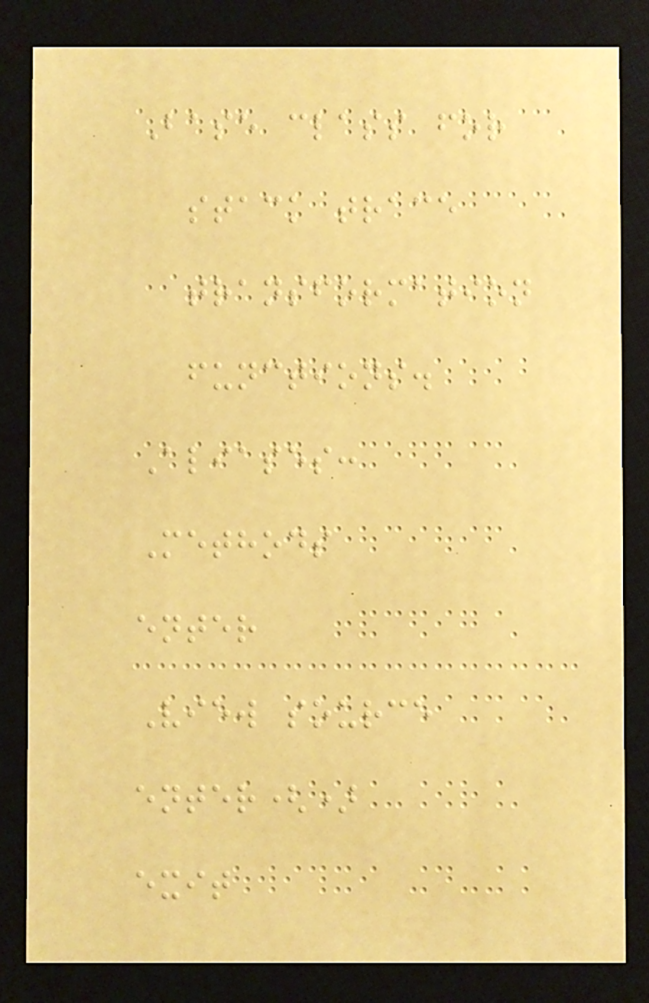Base class for
stack trace
transformation
functions.
Aliases:
Methods
enter
View source
enter()
exit
